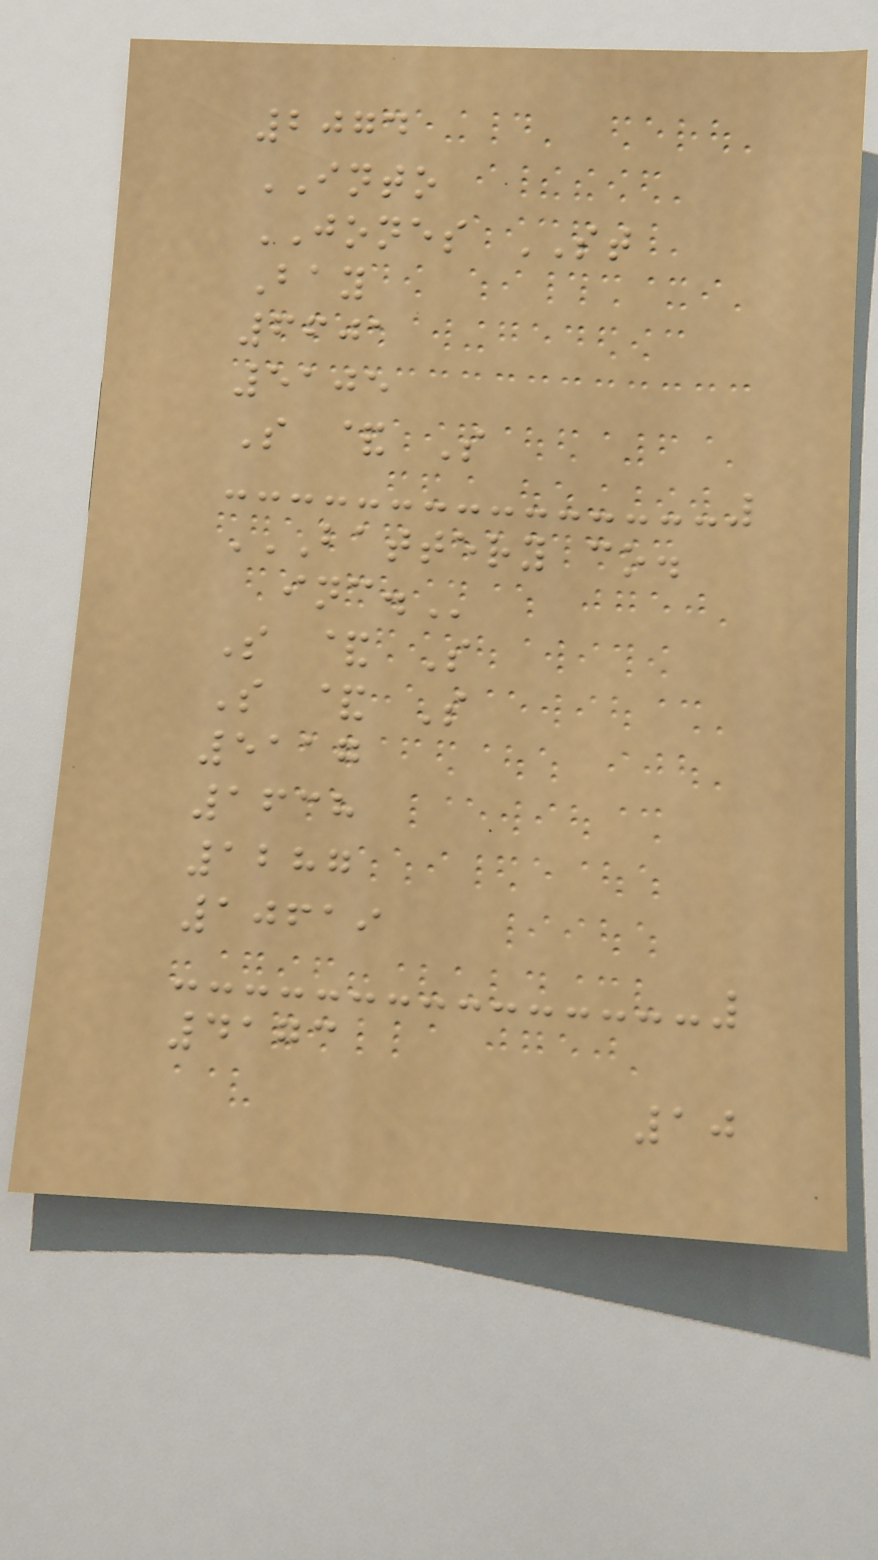2074
INTO
JONES ST
Bay
6601
5105
S & S
BATTERY CO.
INC.
S & S
S & S
5117
1638
1287
10619
4173
10
